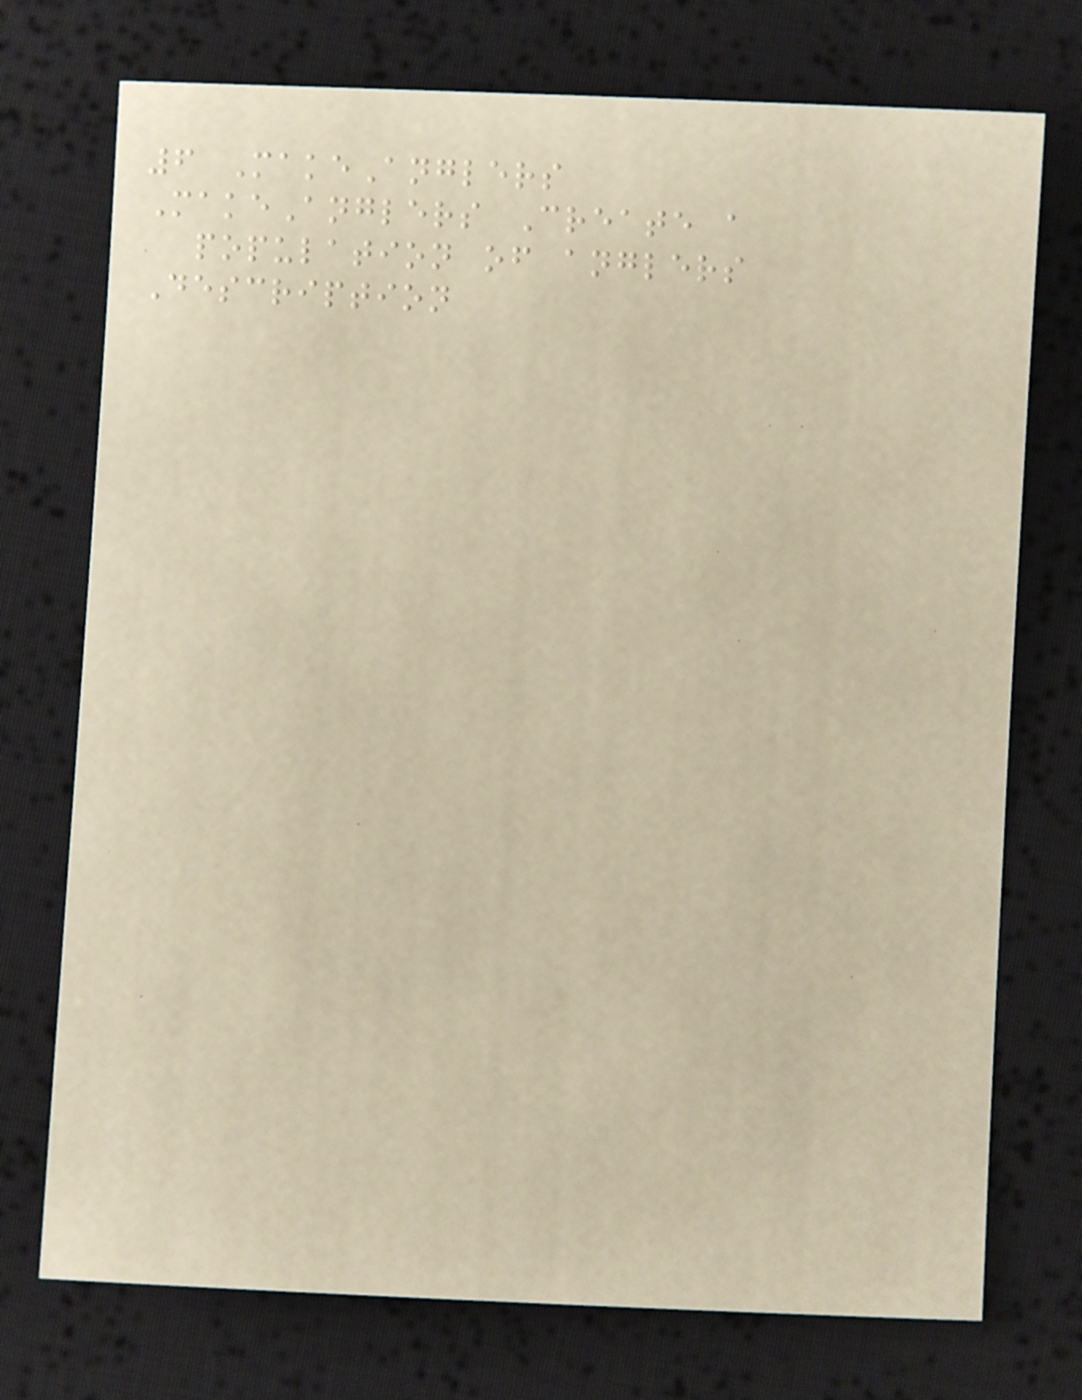6 MakeAnglers
MakeAnglers Create a
population of anglers
Description
